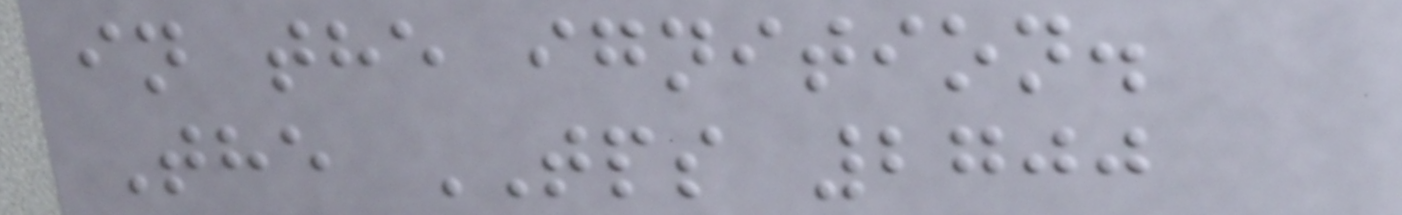in the ignition.
The TPS 2700
